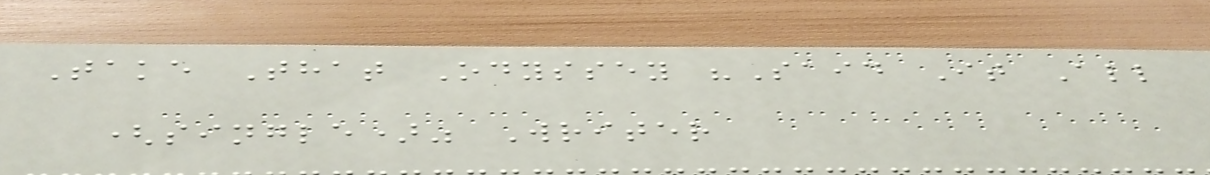Take That Odyssey "Said It All
(single)" Writer
